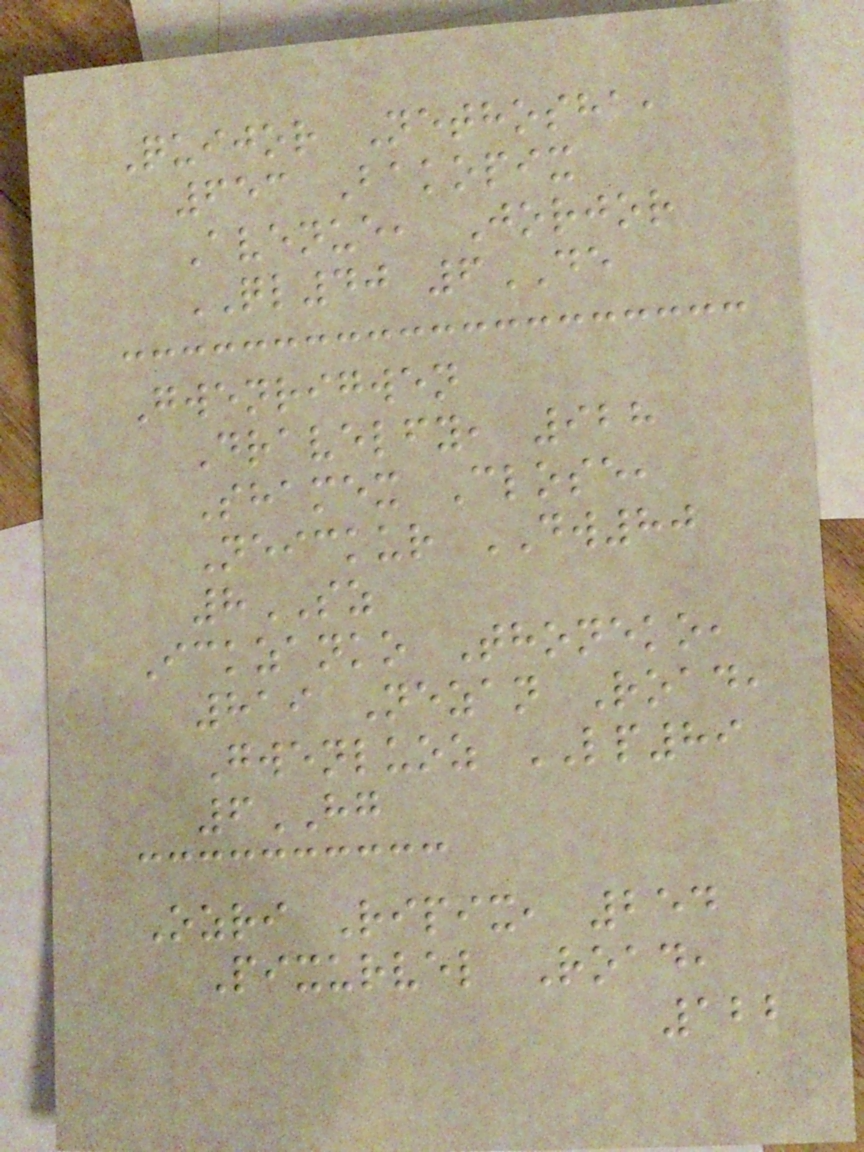Quijor Nethosha,
653 Bakopix
Avenue, Jorjor
QL40 6DE
Gwenrigwen
Dravelfy, 928
Shamex Close,
Neickur DW80
8SZ
Ickzanko Thoneko,
819 Nezan Road,
Gwenluoz LP89
6HG
Ozri Ripix, 254
Pixurvel Road,
122
